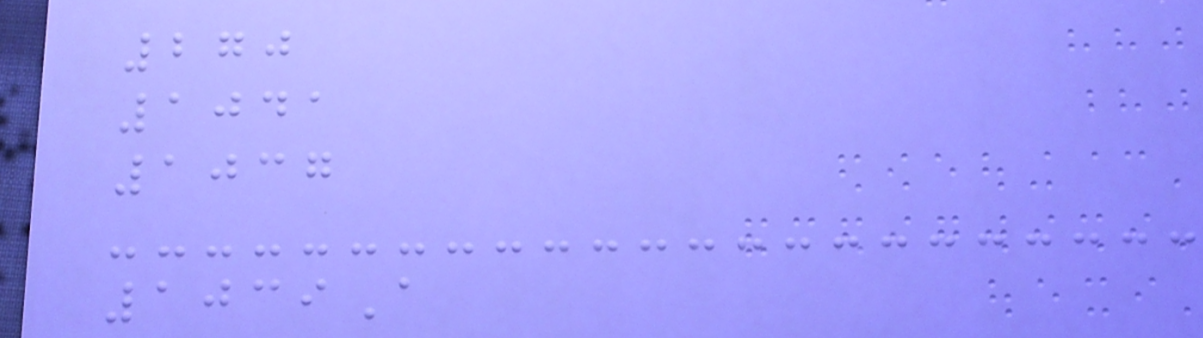270
1041
1037
1039A
